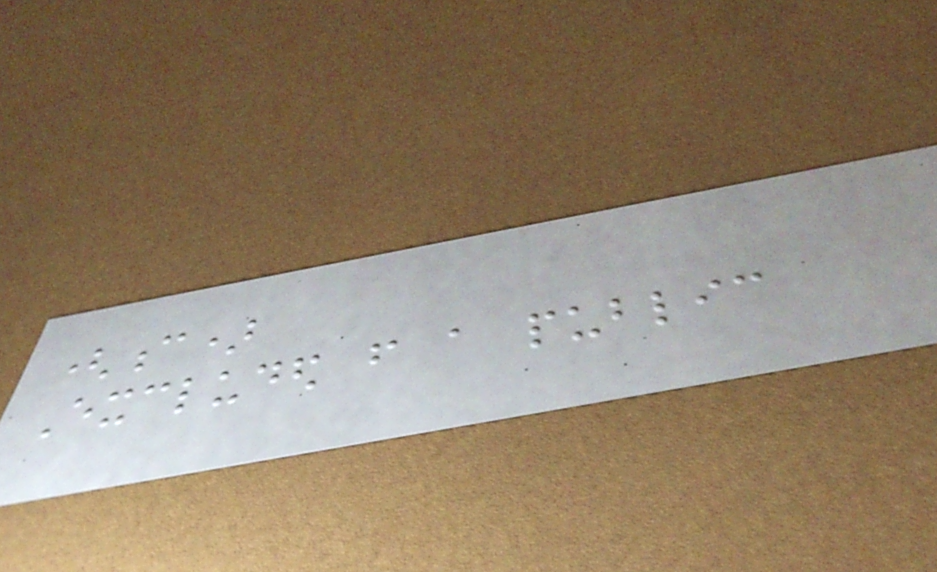(c)
Excluded from a public
